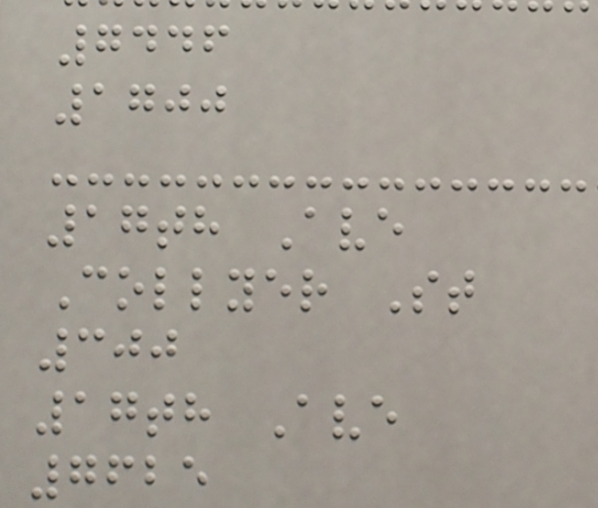7446
1700
17th Ave
Collyer St
300
17th Ave
7625
